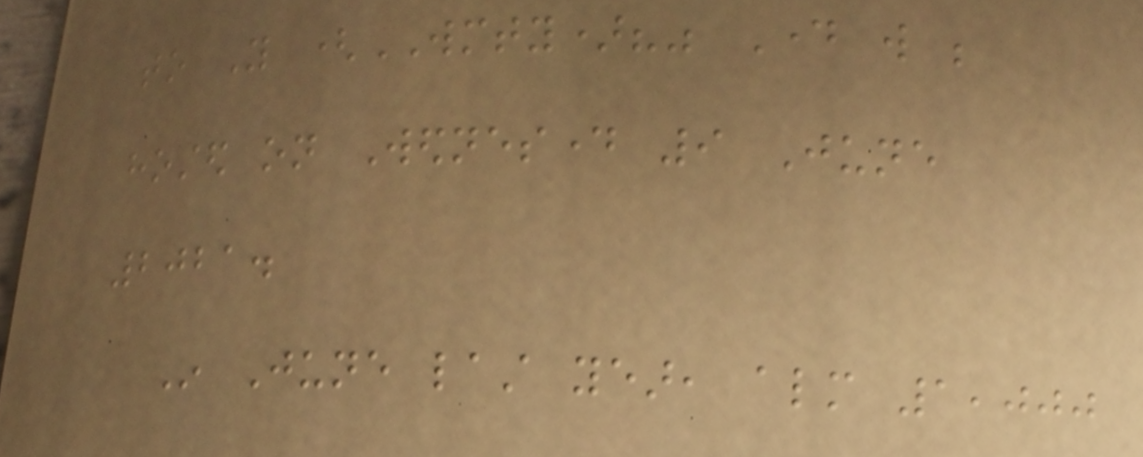to You (WMTY)?" Day will be
hosted on Wednesday 9 June
2021.
In June last year, almost 1,000
